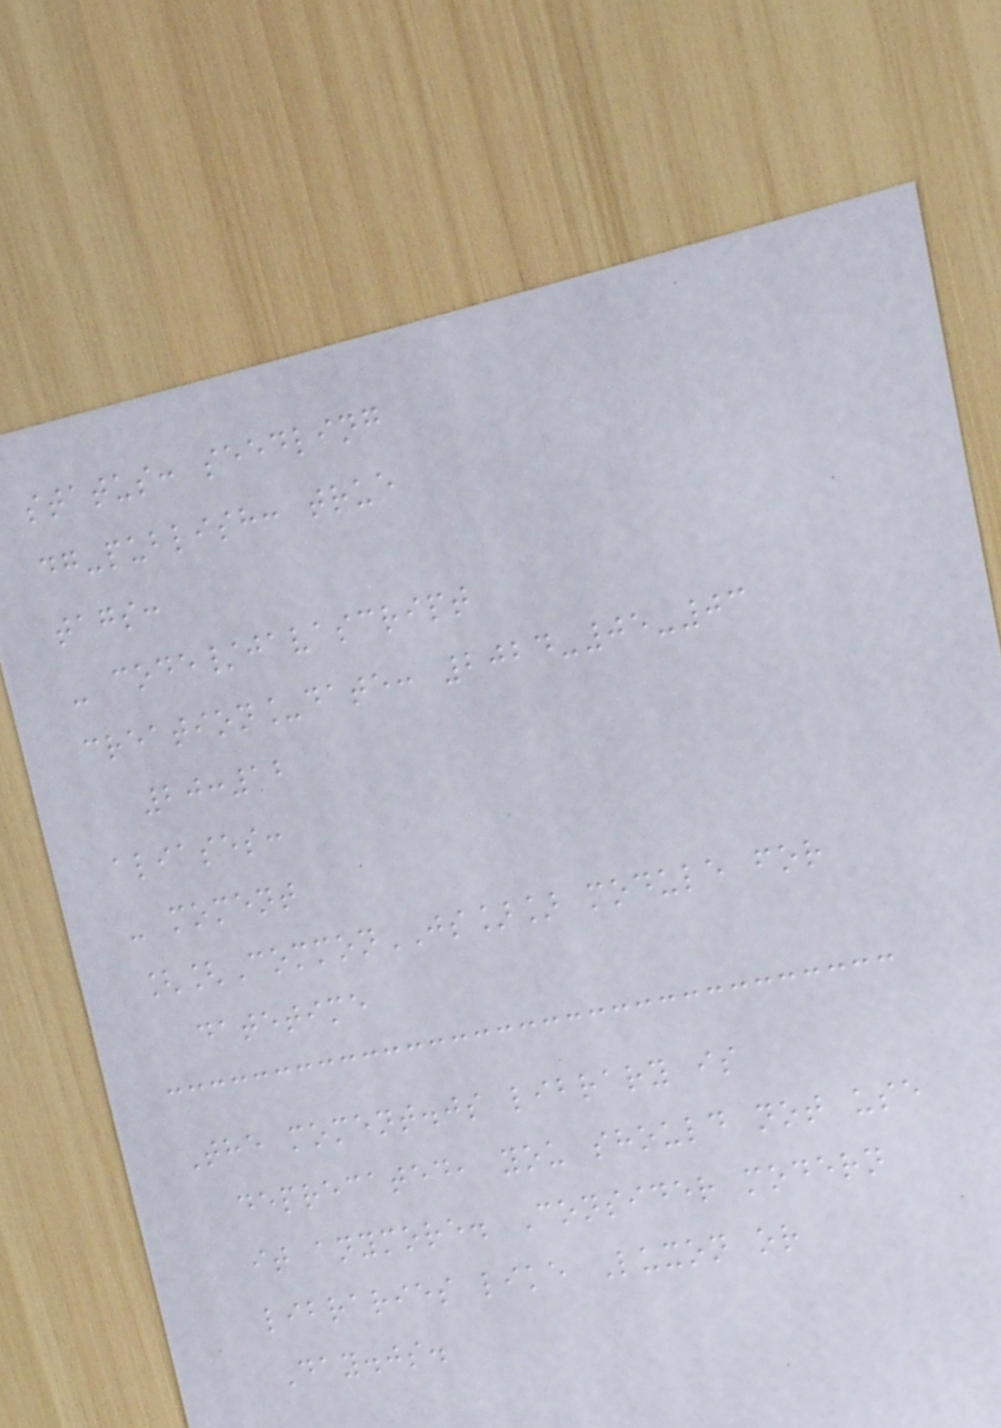status: seedling
dg-publish: true
tags:
- code/javascript
creation_date: 2024-05-03
20:12
aliases:
- moment
[[CommonJS]] module for
datetime
The moment.js library is
deprecated, you should not use
it anymore. Consider modern
libraries like Luxon or
Day.js.
